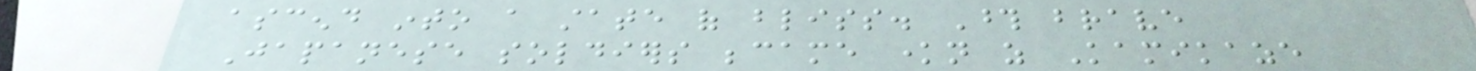ascend into a state of bliss. Those brave
Japanese soldiers became known as Kamikaze
